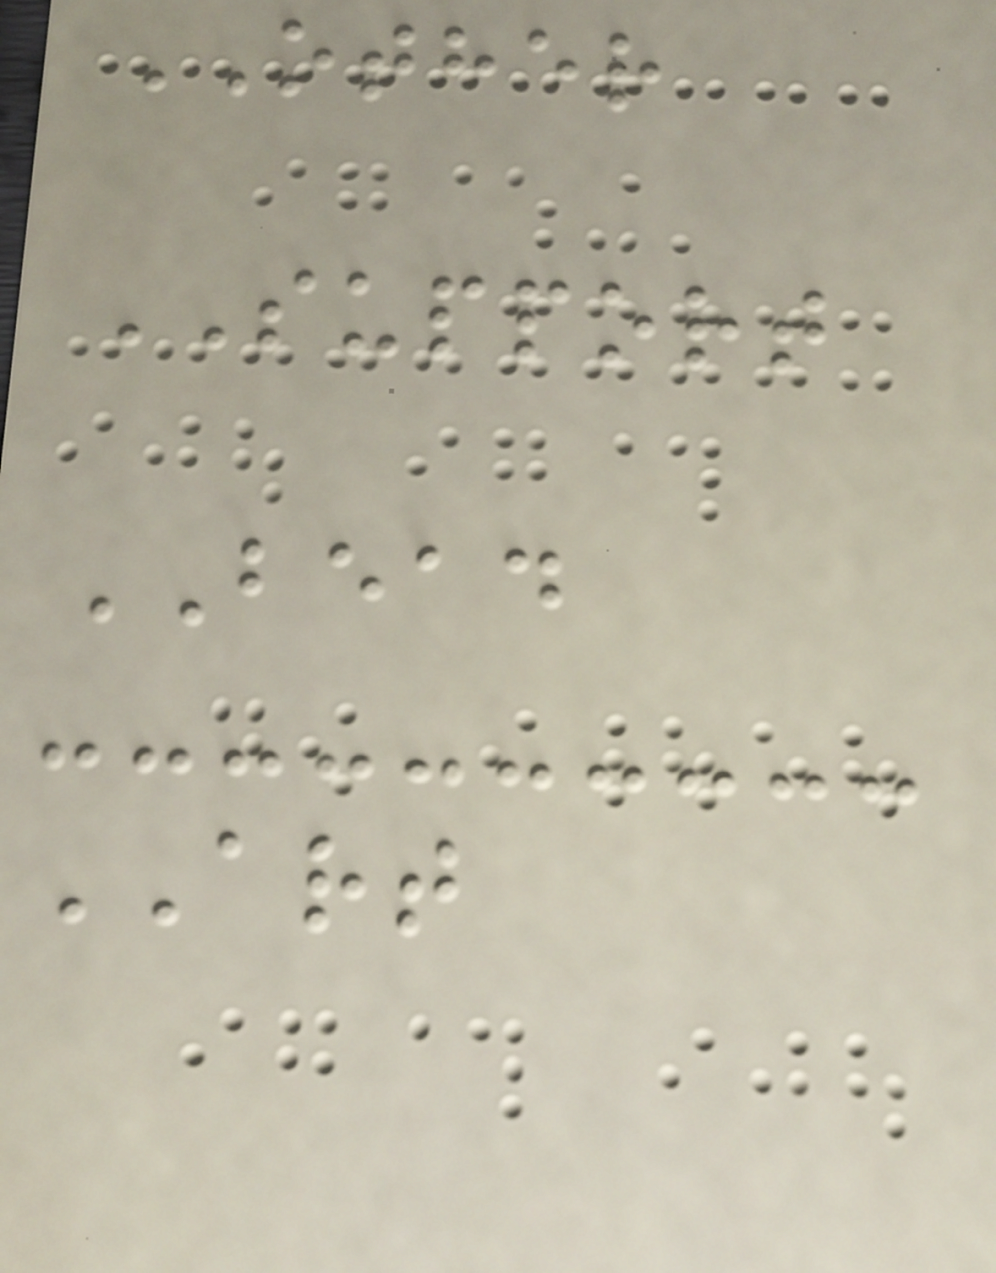OTHER
SUPPORT
BEAD
ART
